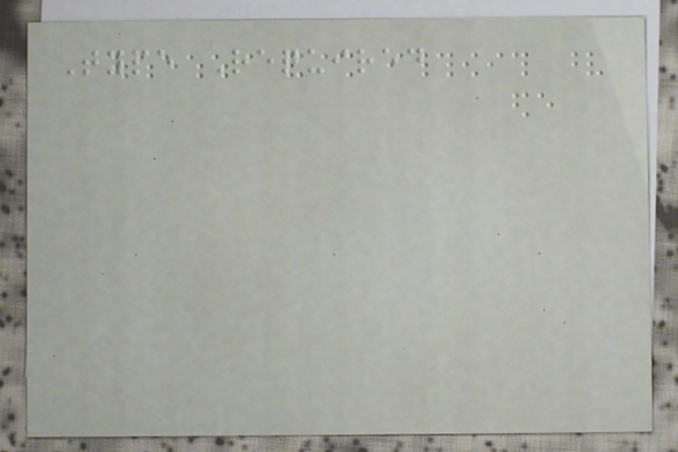Type Required
